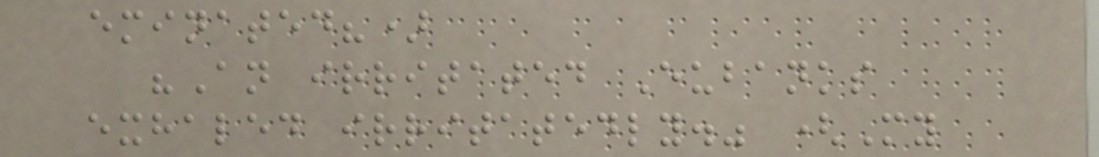eminated?)
"An irritated Eubanks
exhaled irritatedly." (My
